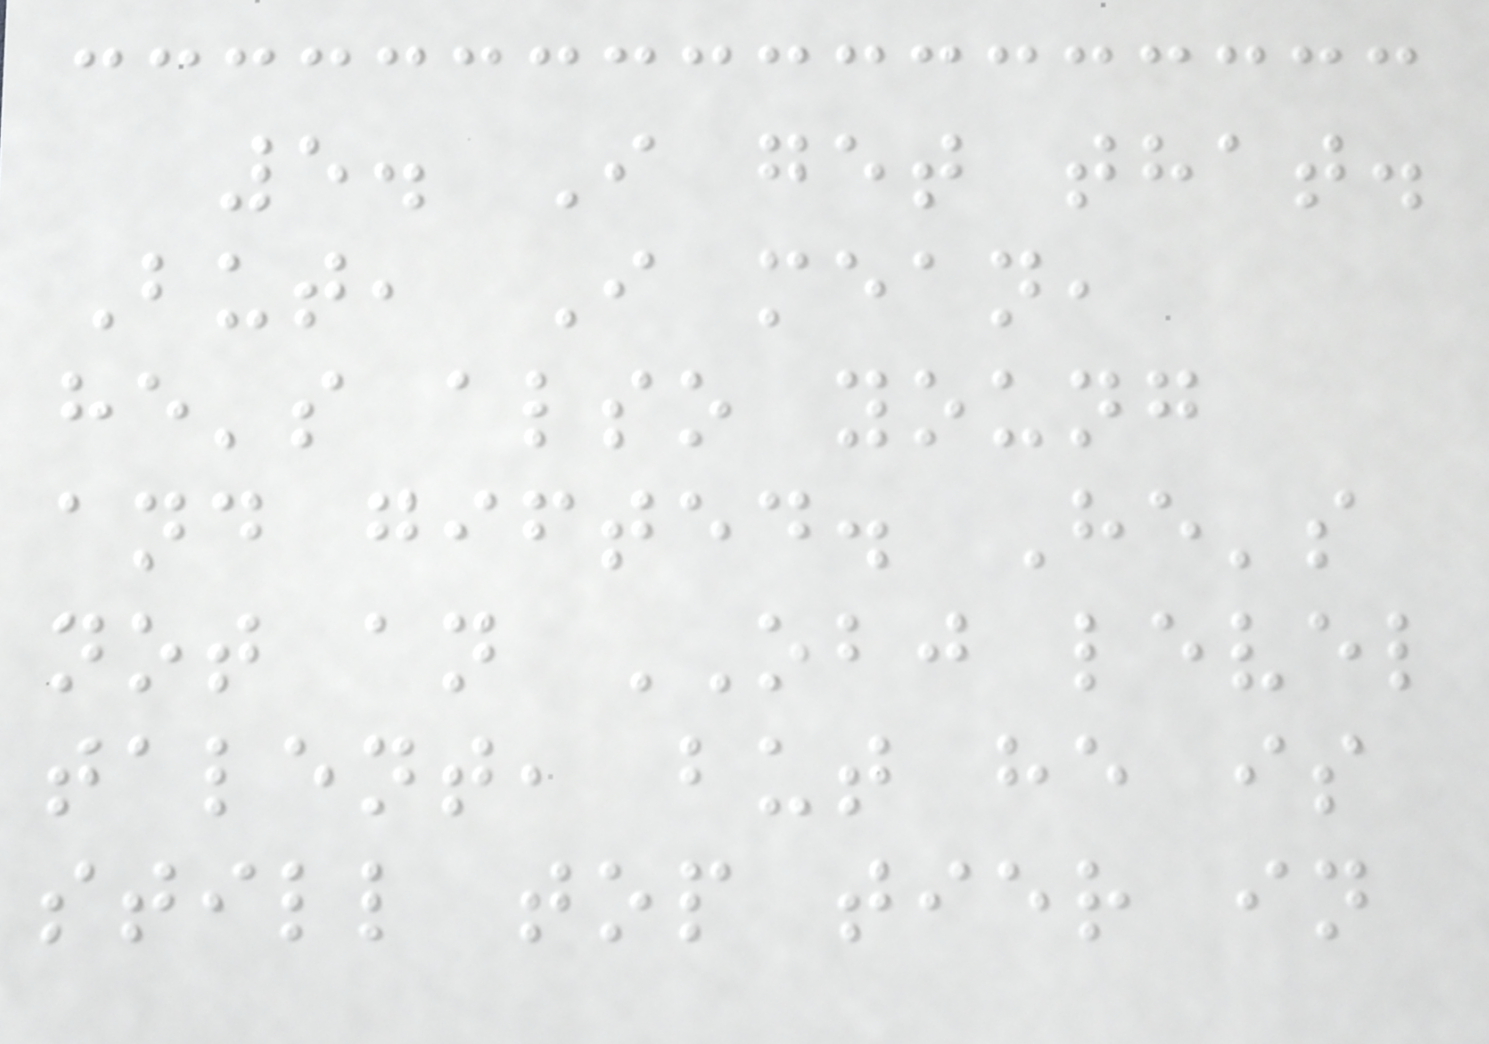5. I get that.
But, I mean,
he's also young
and gifted. He's
not an OBJ level
talent, but he is
still top tier in
